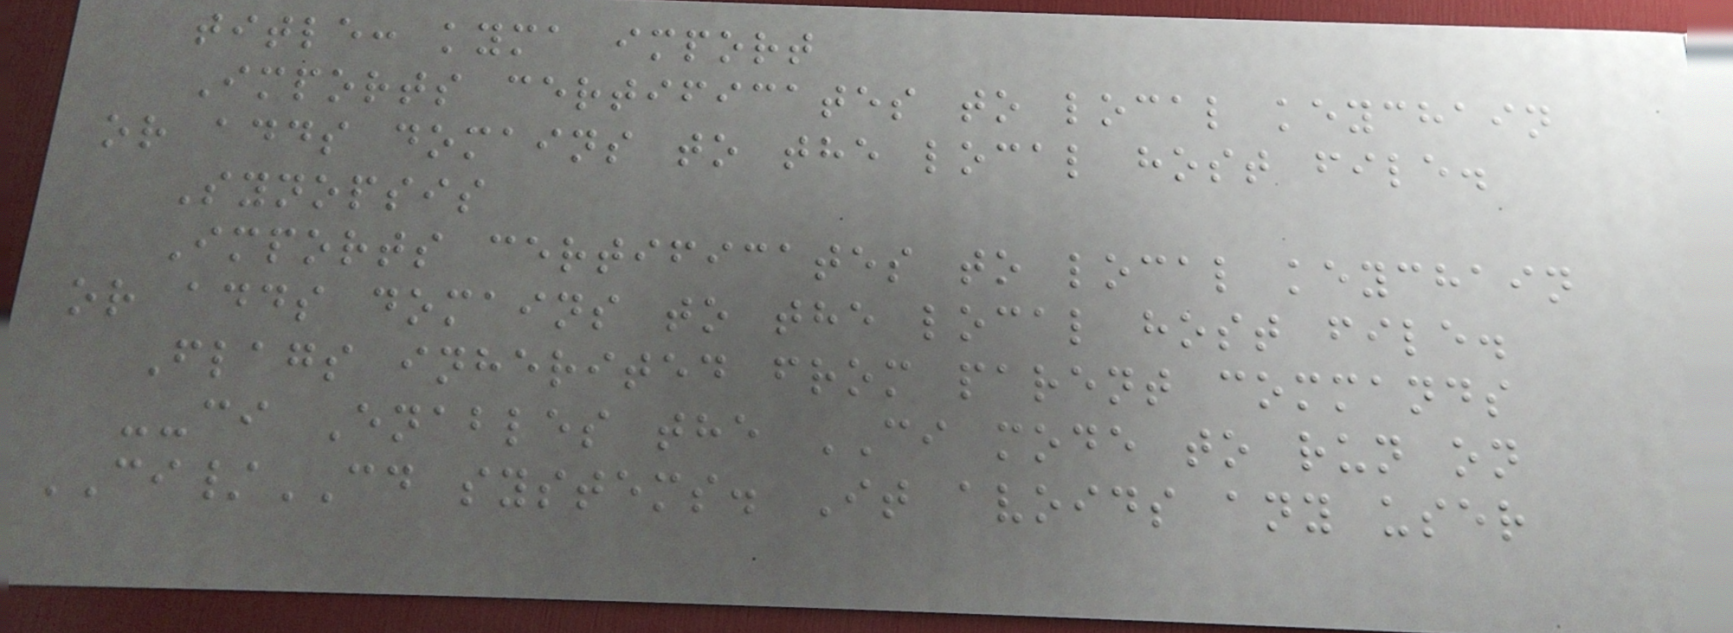title: kyma import
Imports certificates to local keychain
or adds domains to the local host file.
Synopsis
Imports certificates to local keychain
or adds domains to the local host file.
Flags inherited from parent commands
--ci Enables the CI mode to run on
CI/CD systems. It avoids any user
